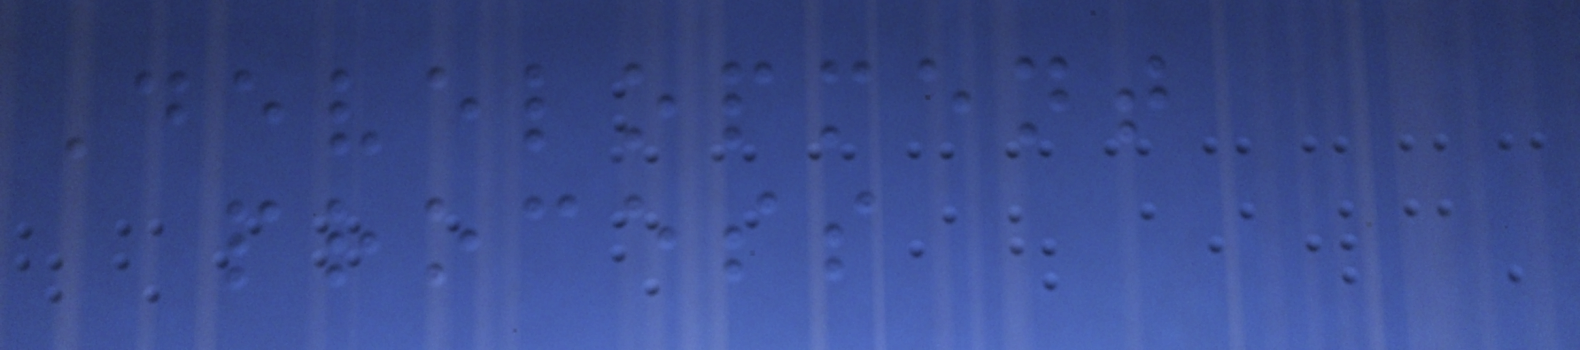Development
process
